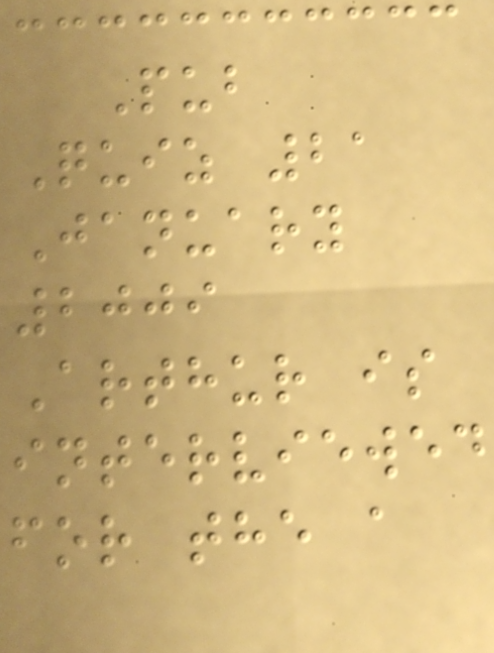Pub
Quiz 21
January
2009
Arthur is
interviewed
for the a
